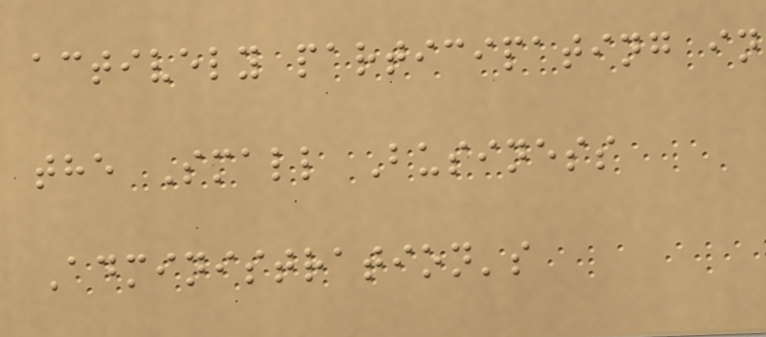actively participating in
the Small Business
Administration's
